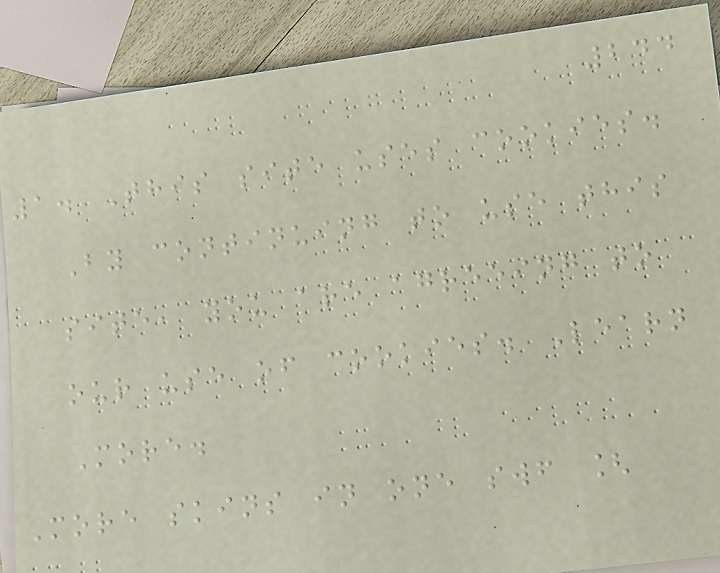244
1. This site uses cookies.
By continuing to use this
site, you are agreeing to
our use of cookies. Learn
More.
More skins in one swf [
